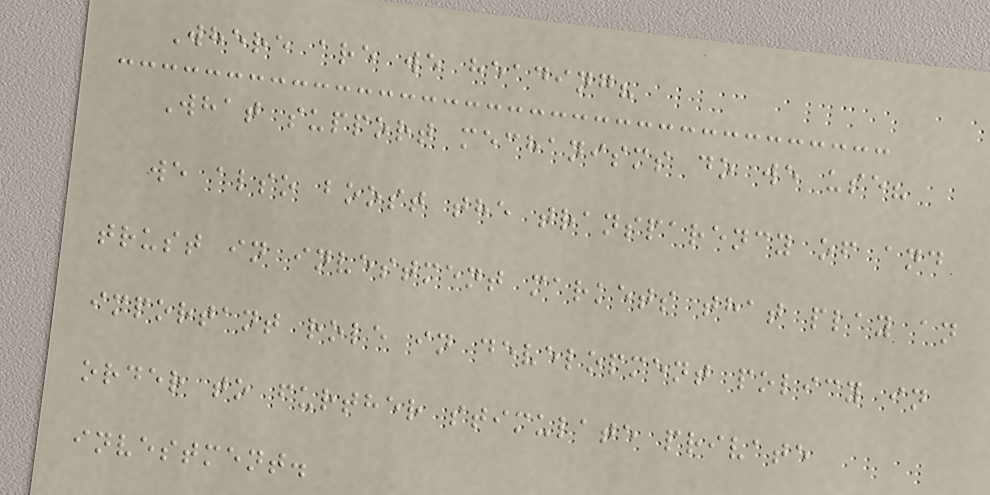Where are we heading?
What support mechanisms do we use?
we also boost the transparency of and
trust in investment markets that play an
important role in development policy in
order to further stimulate private
investment.
